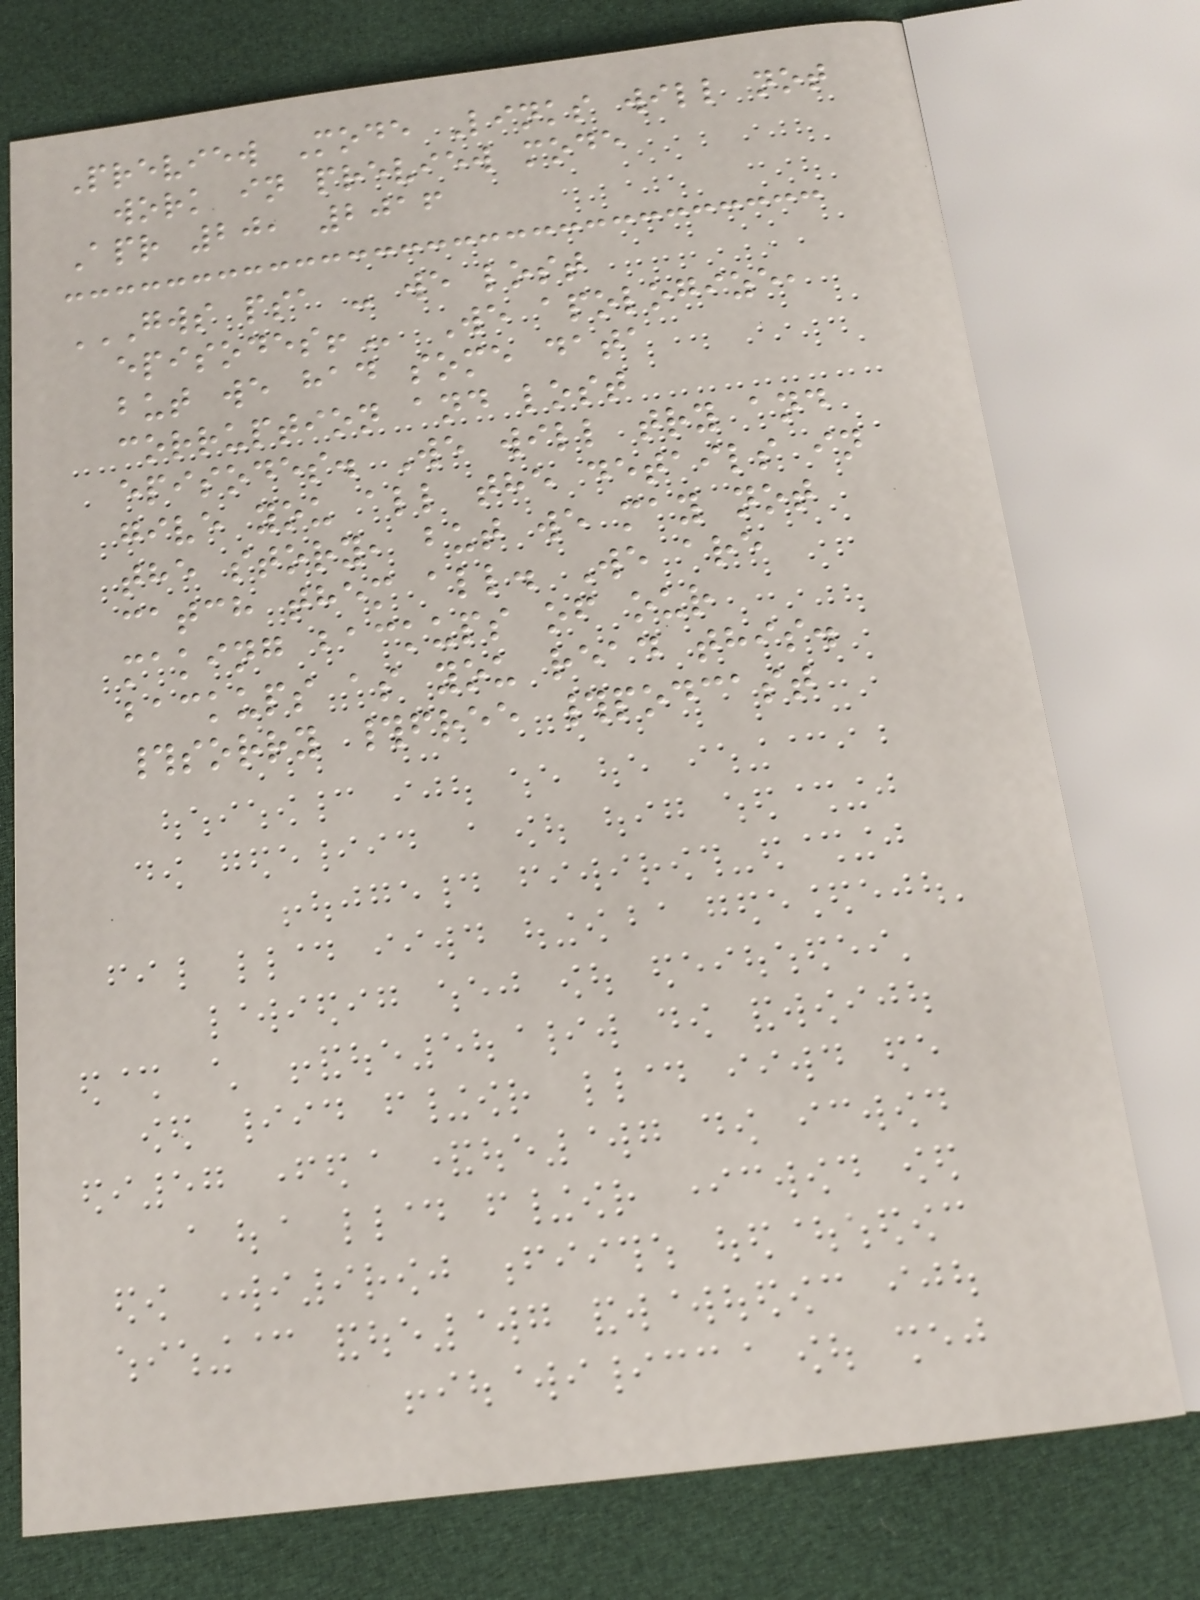Preview Mode Links will not
work in preview mode
Apr 20, 2016
GWS PSA - WE LOST
EPISODES! We apologize,
but we had some data
corruption and lost
episodes. We will try and
give you all the details in
the story, but we may not
catch them all. We are
making backups of our
backups as you read this.
#sorry #free #podcast
